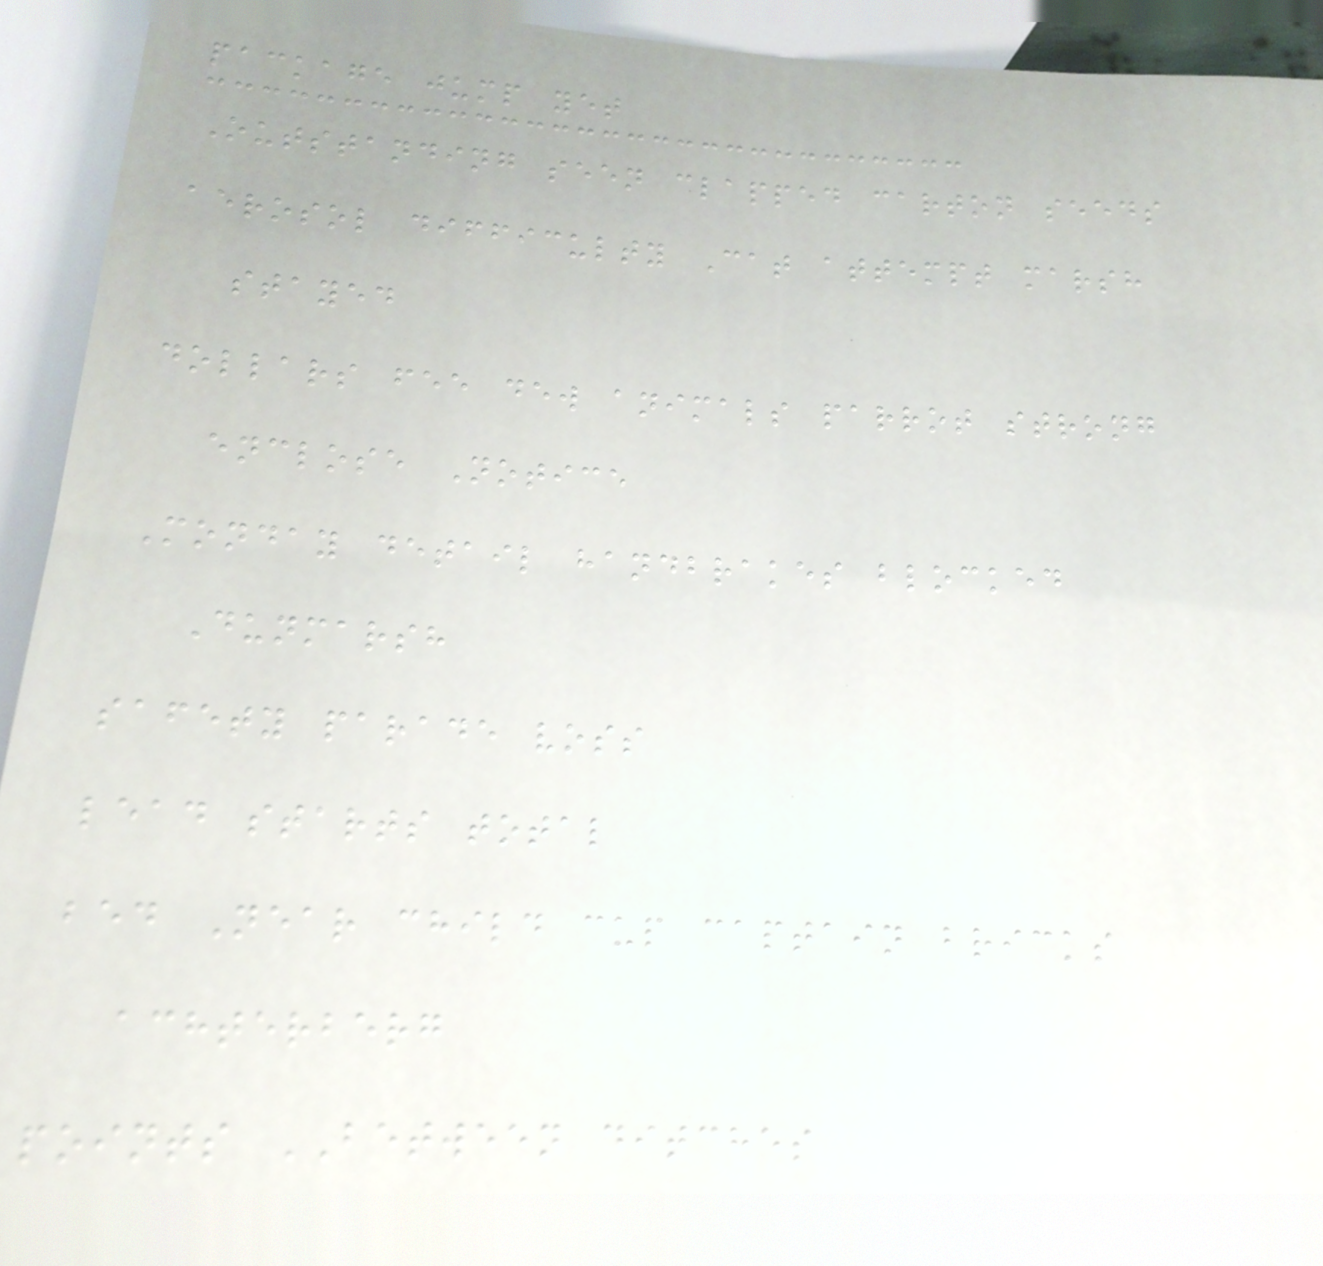package jump yet
Outstanding seen clapped carton seeds
aerosol difficulty Cat attempt marsh
stayed
dollars fee dew animals parrot strong
enclose Notice
Monday detail handbrakes blocked
Dunmarsh
safety parade voss
lead starts total
bed Near child cup captain bricks
achterberg
points BETWEEN ditches
